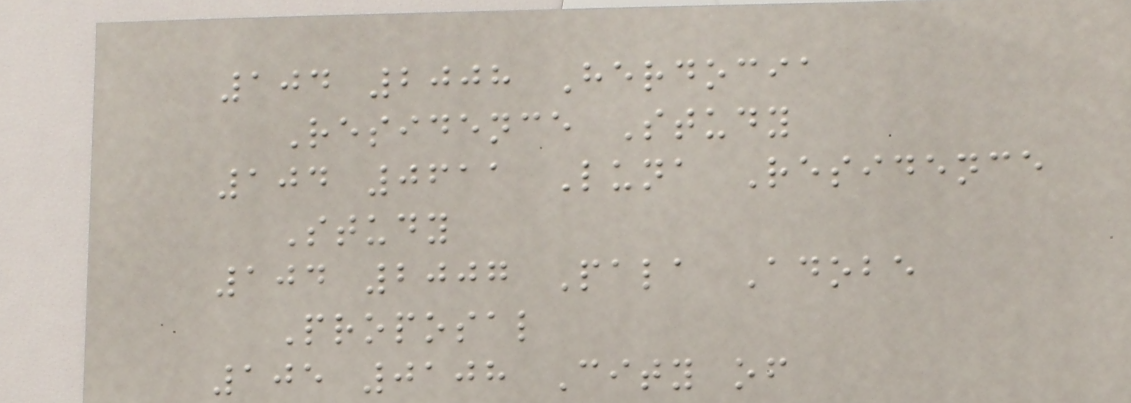104 2008 Herdocia
Residence Study
104 0611 Luna Residence
Study
104 2007 Pala Adobe
Proposal
105 0108 City of
